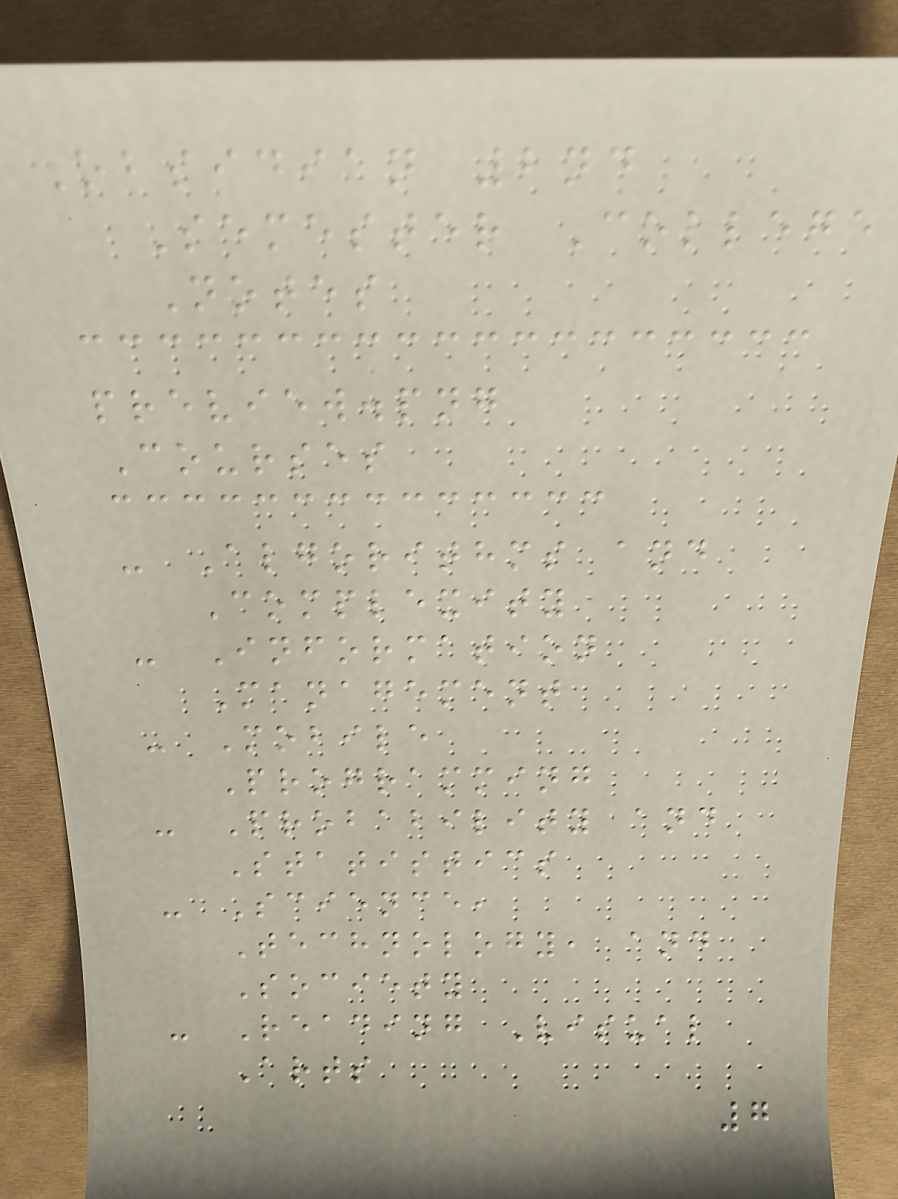Obsidian 2nd
Semester College
Notes
preview.png
Courses
- Algorithms and
Complexity
- Information
Management
- Mobile
Programming
- Probability and
Statistics
- Science,
Technology, and
Society
- Reading Visual
Arts
7
